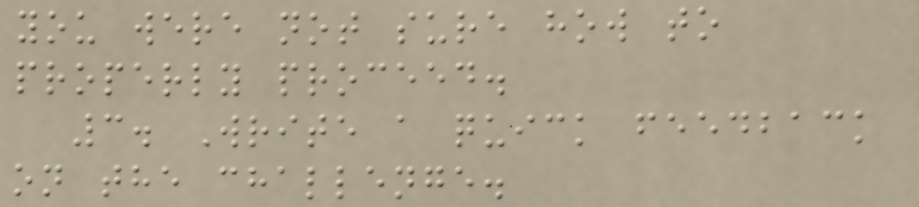you were not sure how to
properly proceed.
3. Write a quick feedback
on the challenge.
